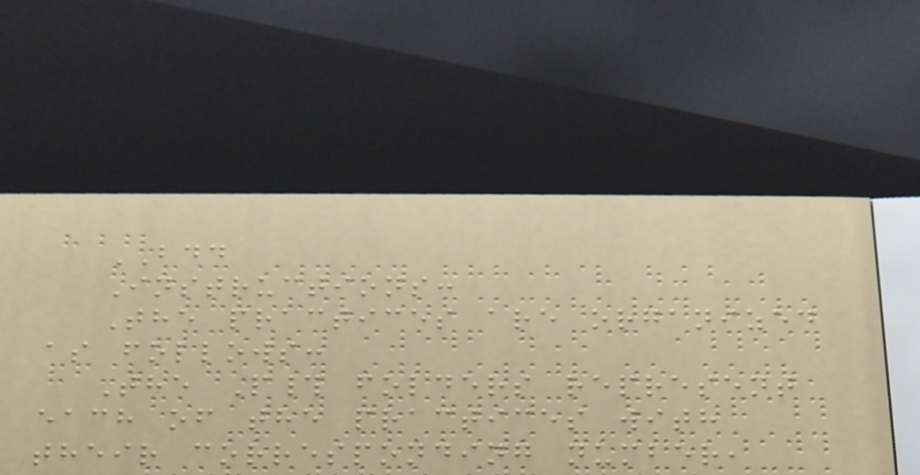BDD
Instructions:
The practices are organized
as follows:
The P# folders represent
each of the practices with
their corresponding number,
